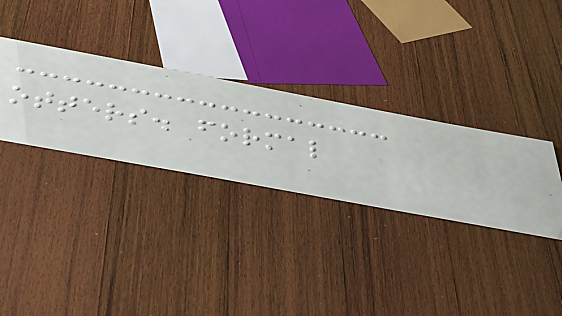otters. formal
